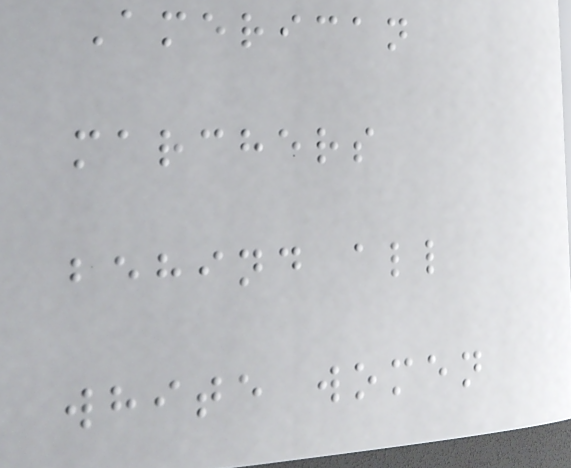American
marchers
behind all
white women
